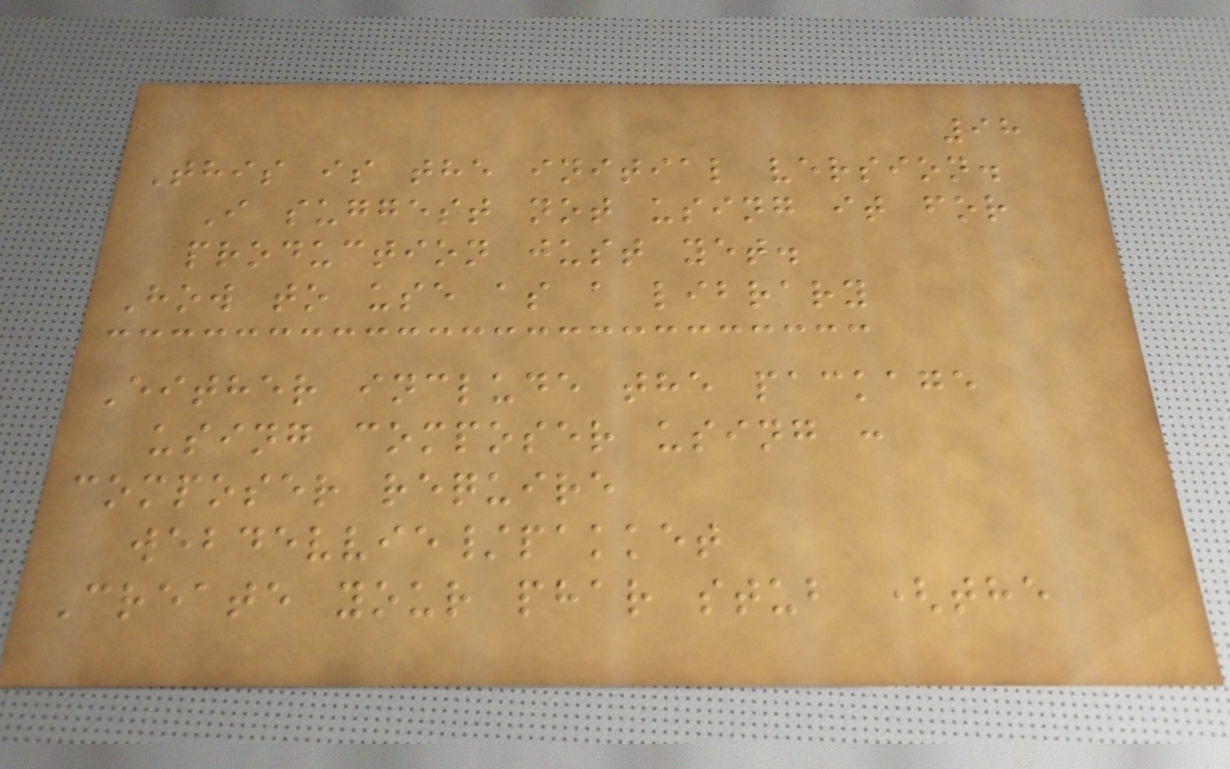98
This is the initial version.
I suggest not using it for
production just yet.
How to use as a library
Either include the package
using composer using :
composer require
webdevvie/pakket
Create your phar stub (the
